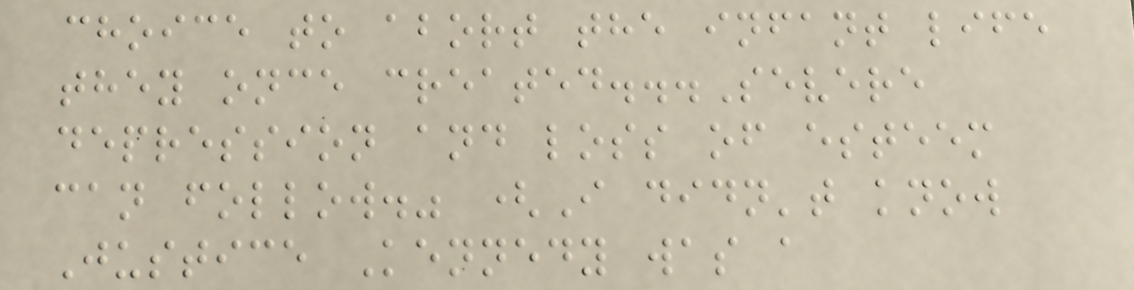choice to abort the infant life
they once created...Severe
depression and loss of esteem
can follow." (I didn't know
Justice Kennedy was a
